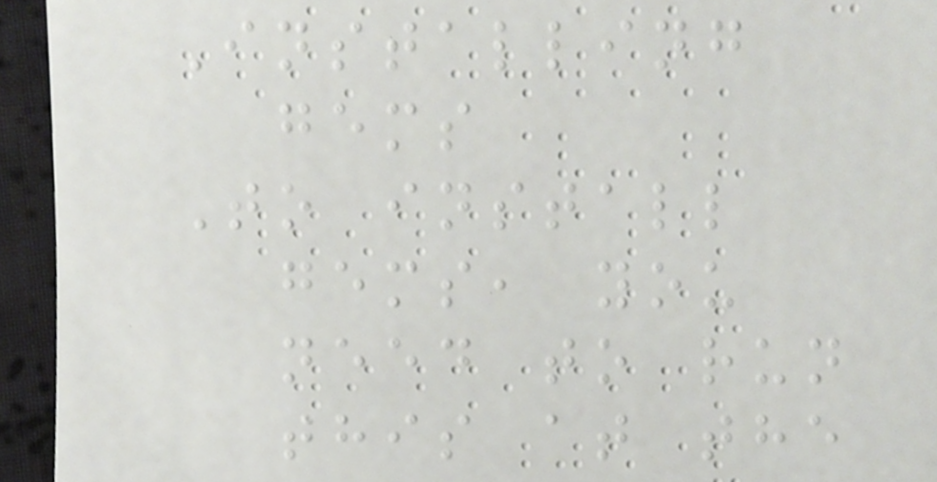Installing
gems
To install
gems, you
need to run
this at the
